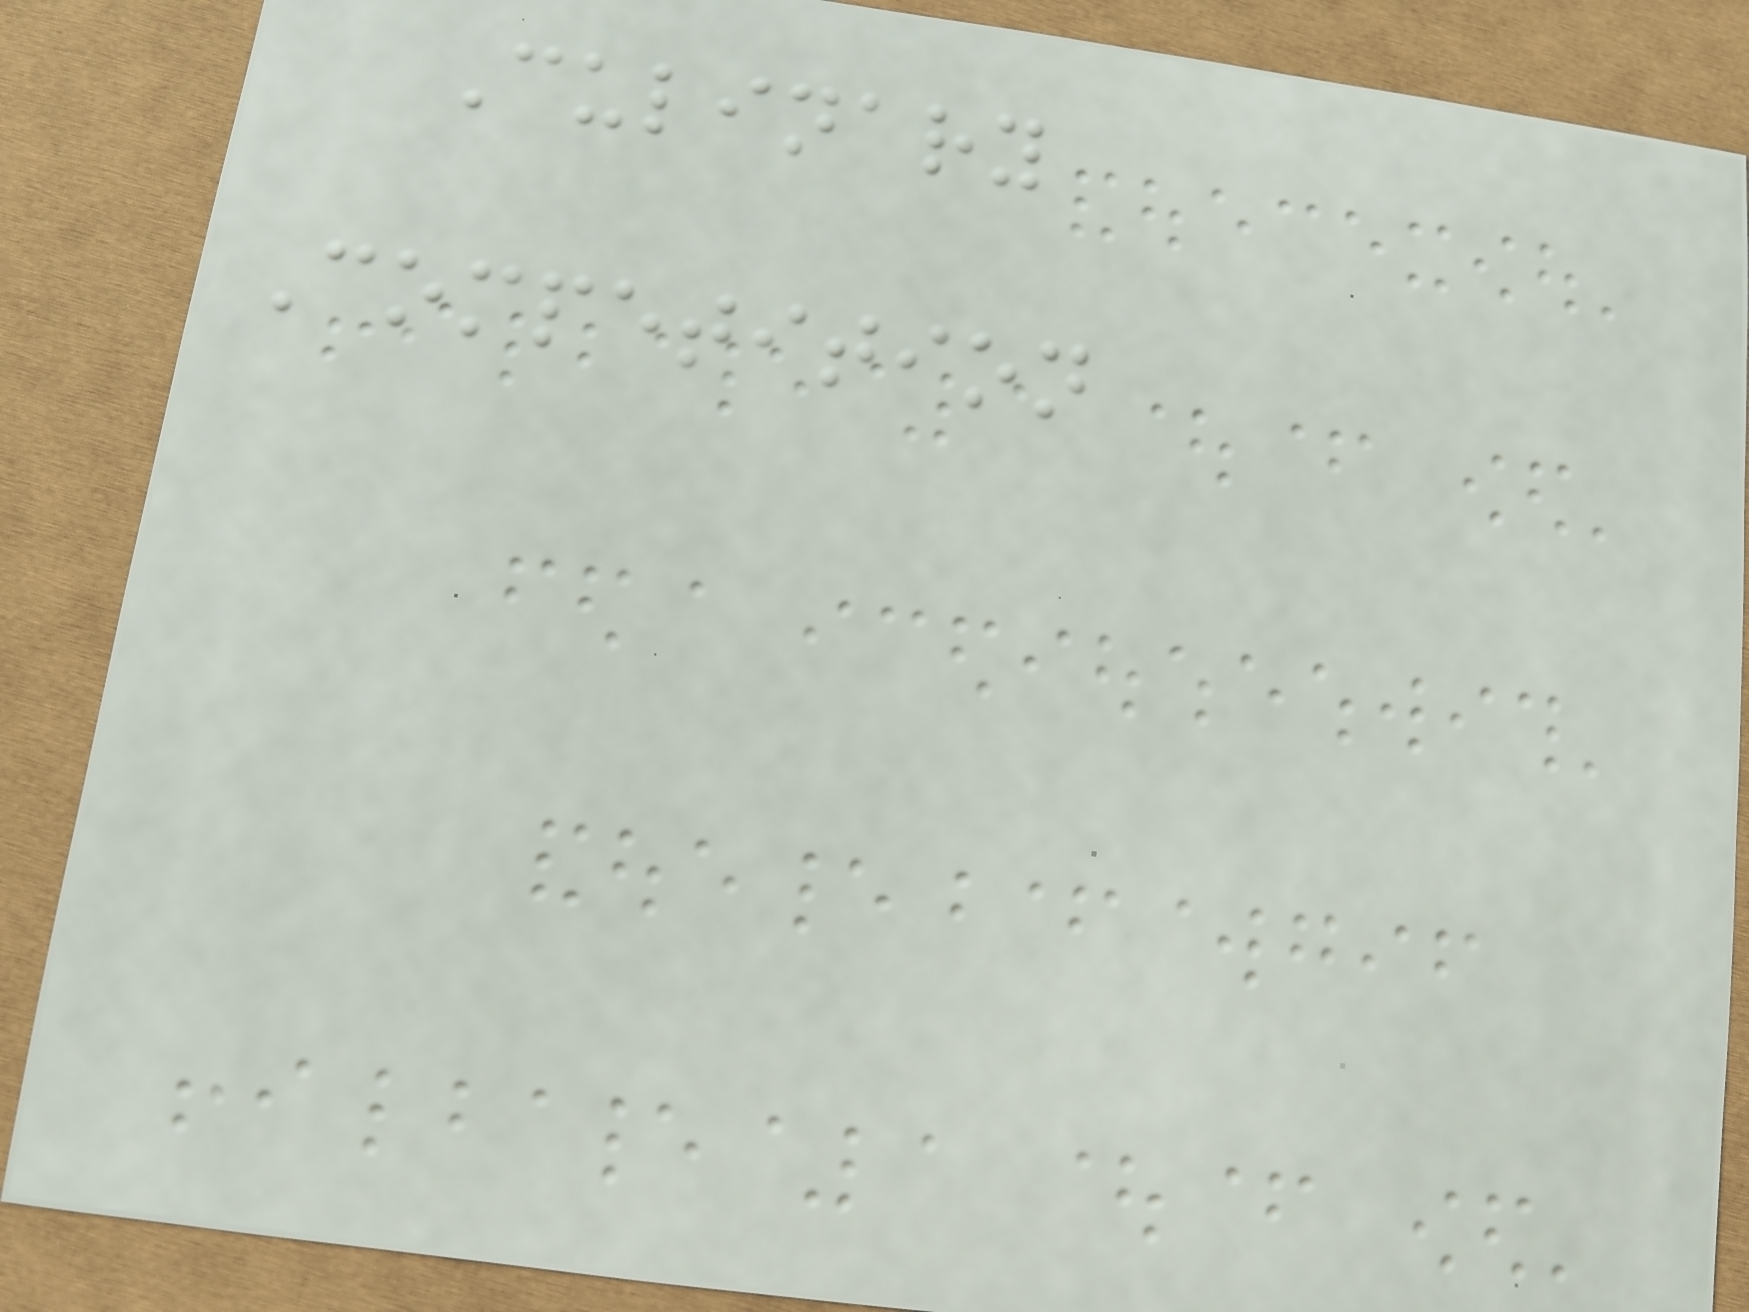Culinary
Competition
